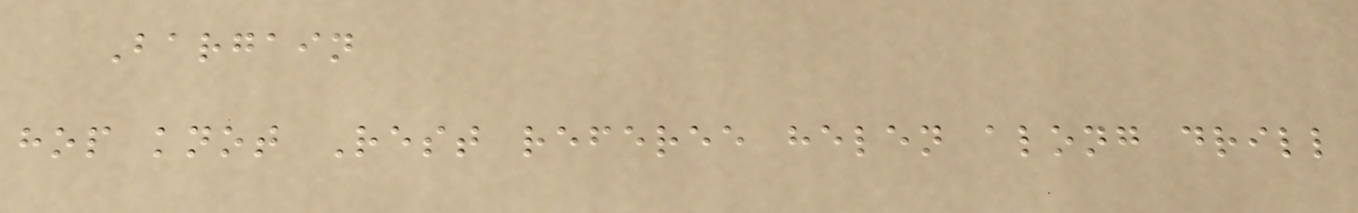Bargain
hop knot Rest referee helen along drill
